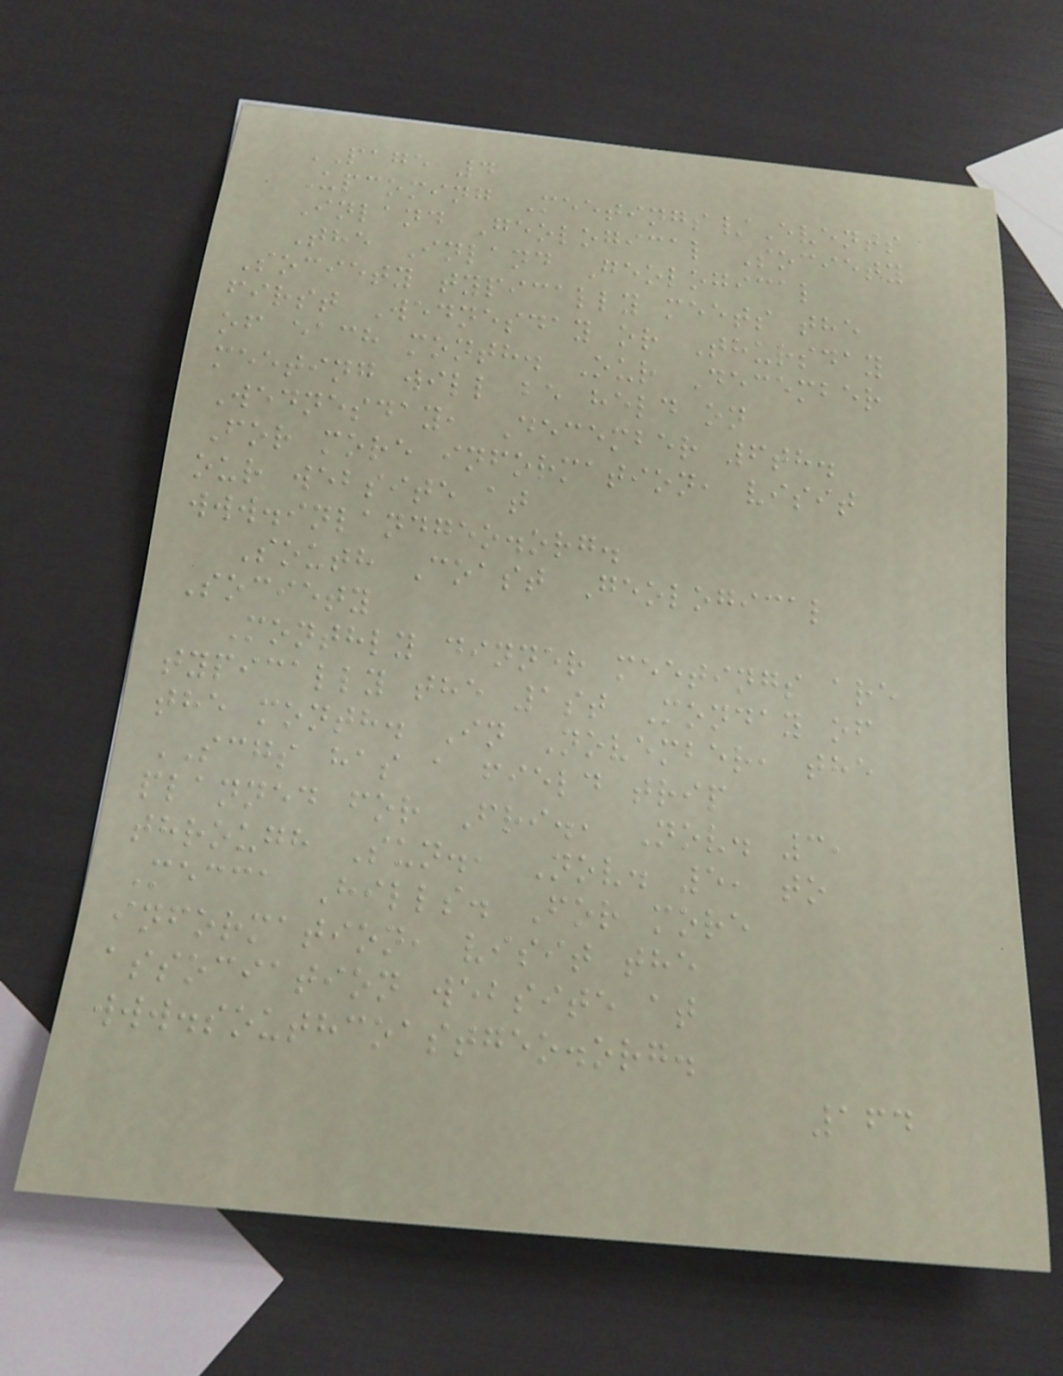PAGE 4
Upcoming Meetings/Events
Inland Geological Society
The Inland Geological
Society typically meets the
first Wednesday or Thursday
of each month. Our December
meeting will be held on
Wednesday, December 6th.
For more information, visit
our website at
www.inlandgeo.org.
South Coast Geological
Society
Monthly dinner meetings are
typically the 1st Monday of
the month. In November, the
SCGS has a field trip
planned for Fri., Nov. 3,
through Sun., Nov. 5, to
Mecca Hills. For more
information, visit the
association website at
www.southcoastgeo.org.
164
